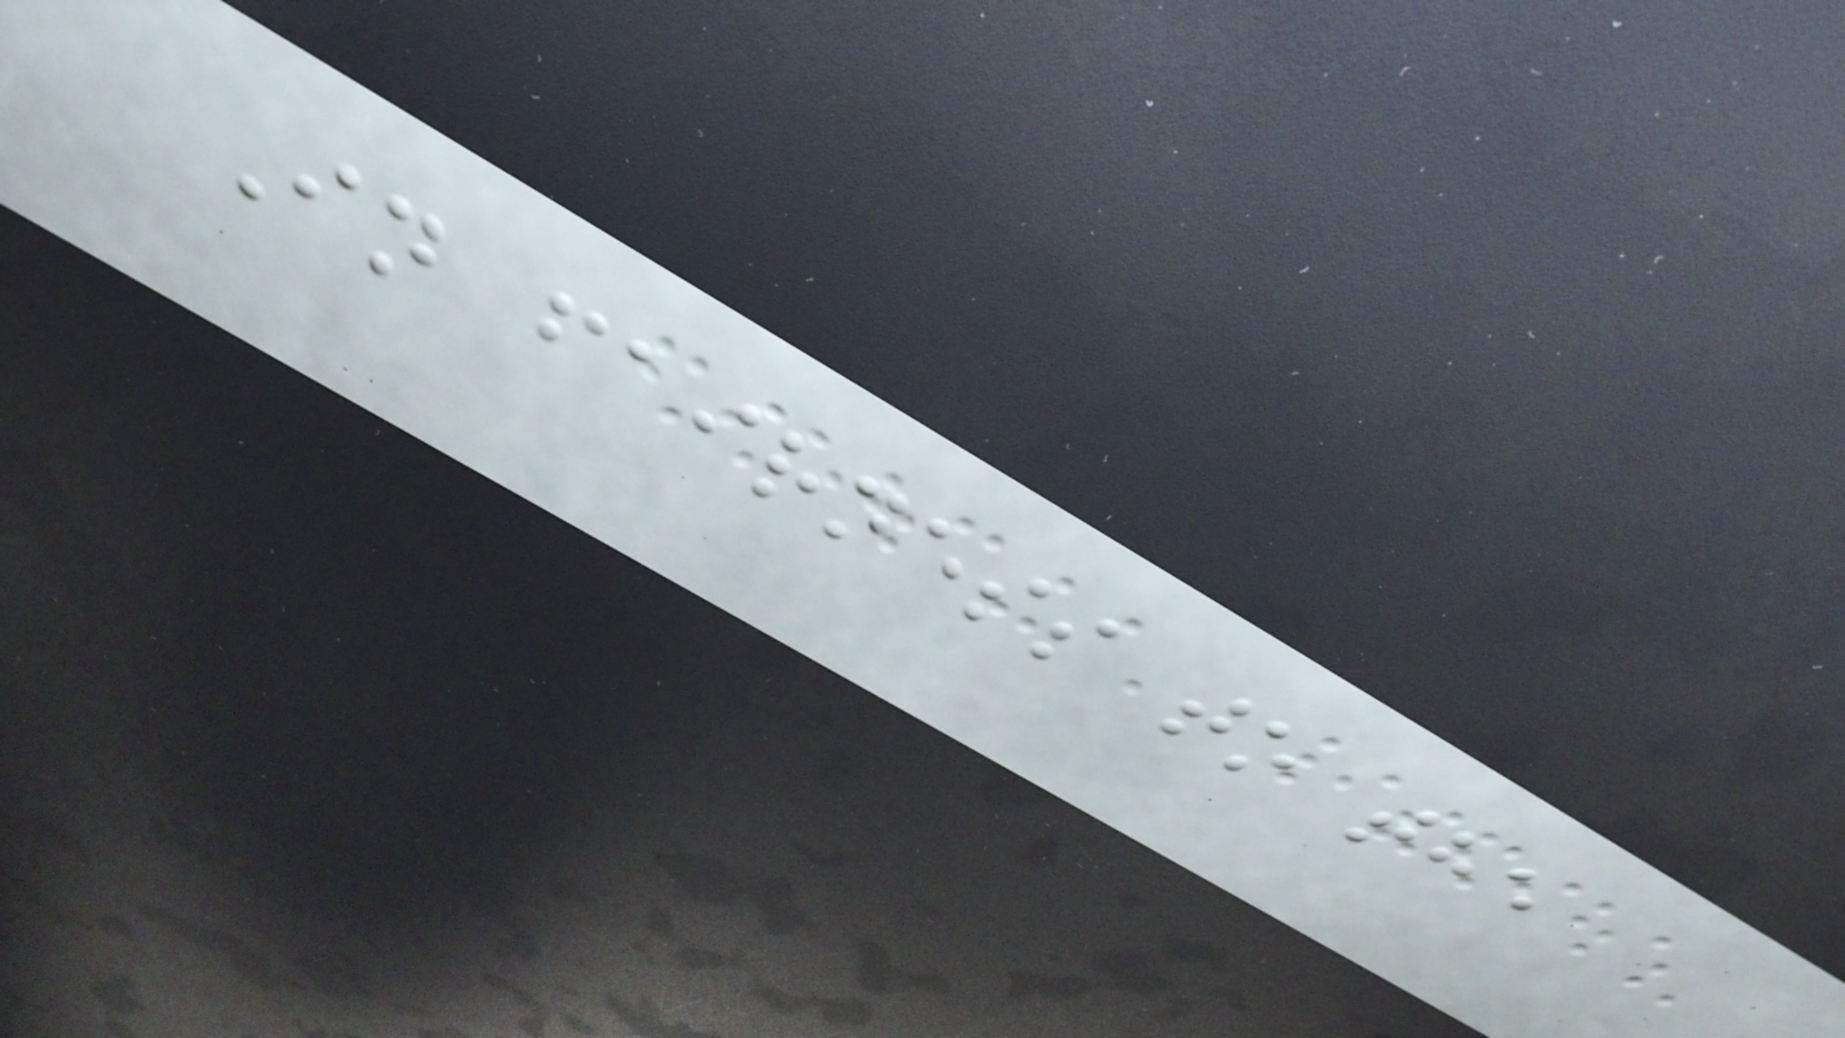In fairness to the
